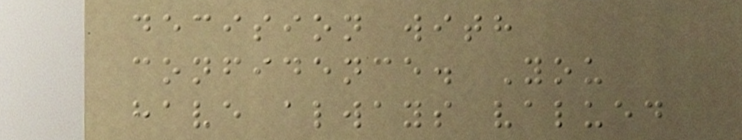decision with
confidence. You
have always valued
